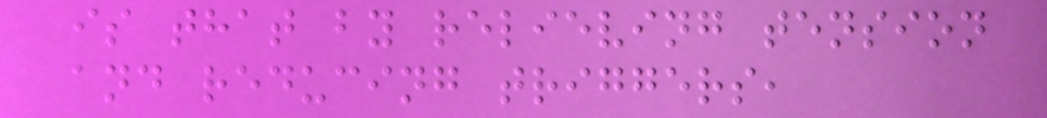is that by relieving tension
and reducing triggers,
